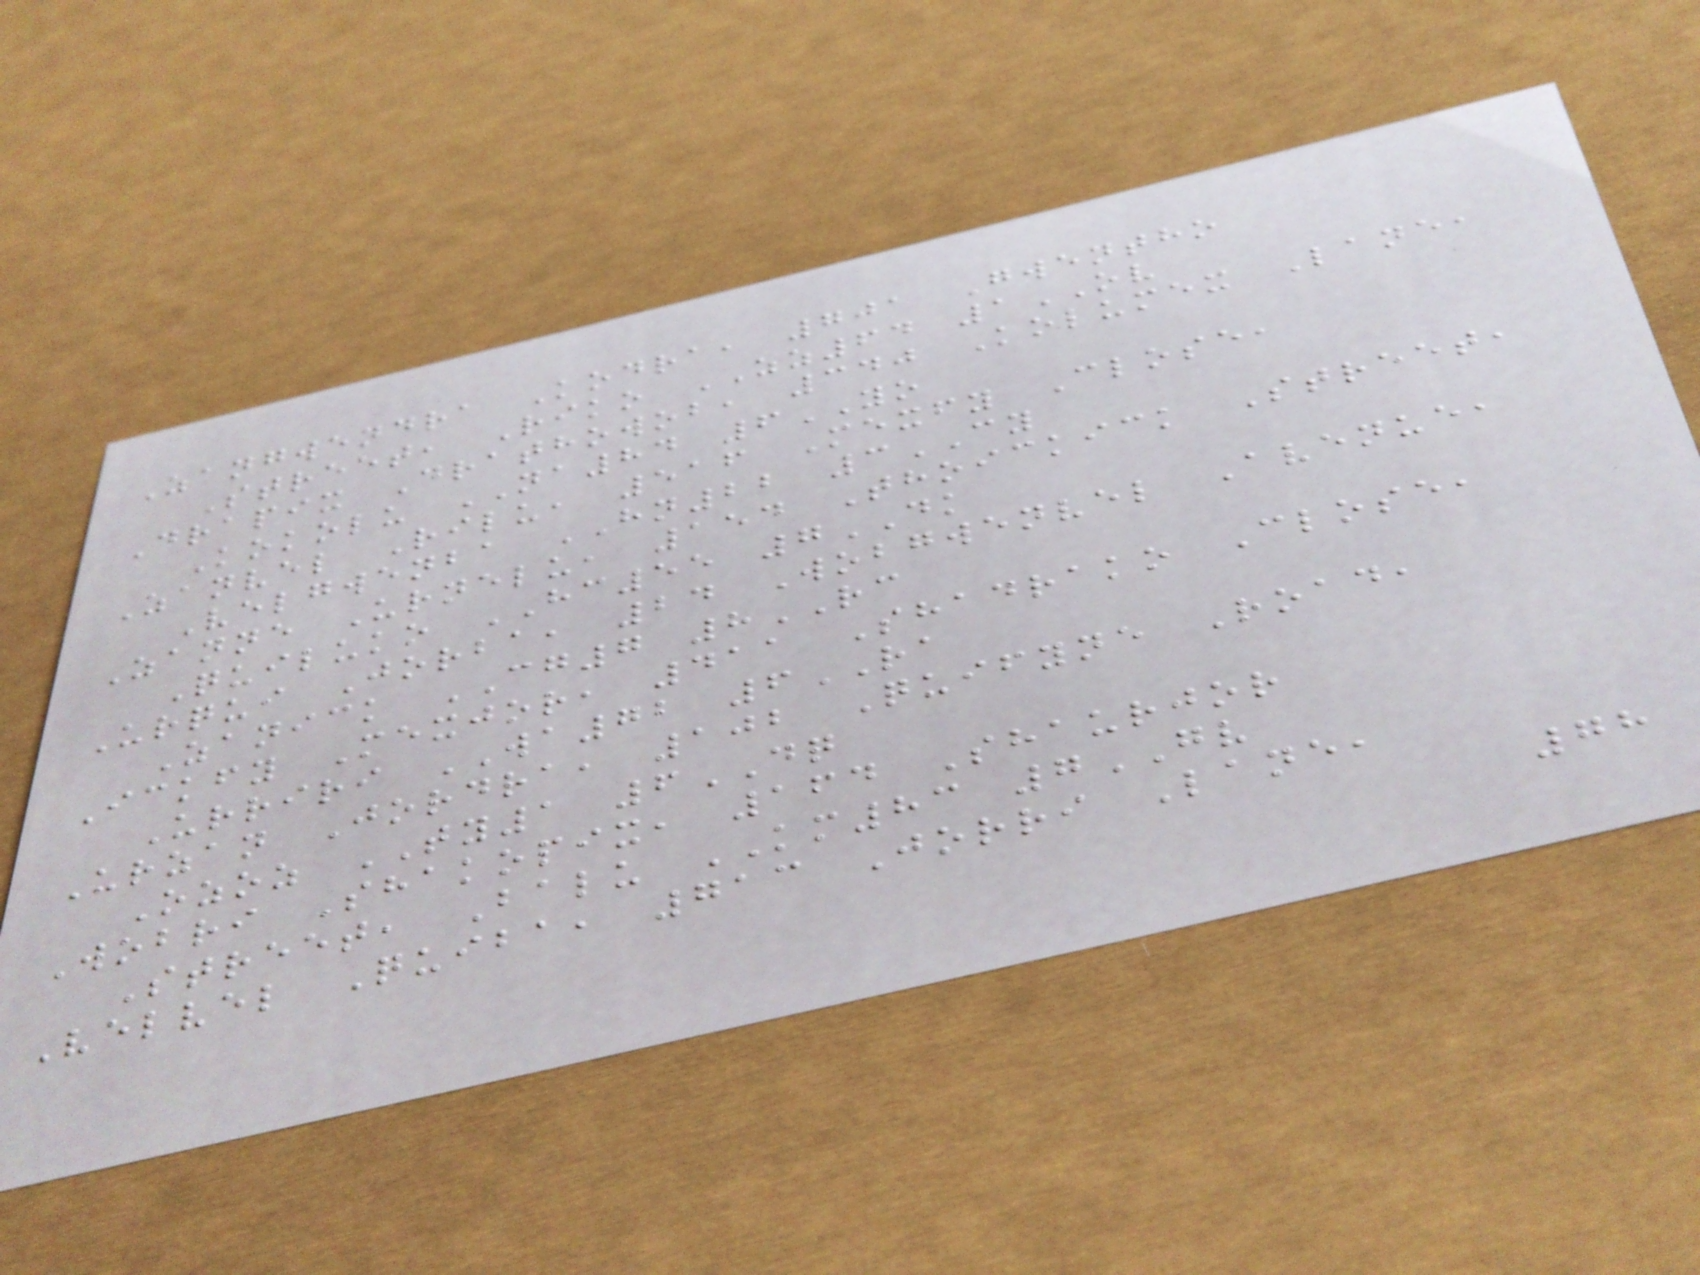Zangwendra Kodra, 701 Gwentho
Street, Riko ZZ64 1OV
Drapix Drathowob, 340 Kolumex Lane,
Kokolu NA84 6YO
Zanvel Rilu, 516 Mexfy Close,
Velgwenba HN22 3CY
Zanne Urnelu, 154 Thoickick Street,
Quiluko HC55 7DK
Urqui Jorba, 24 Wobgwenvel Avenue,
Zanick CG7 8RC
Ickfy Mexjor, 411 Shadrako Close,
Urriri WA72 6RA
Urzan Jordra, 102 Quifyne Road,
Ozoz TY1 6DQ
Wobri Shakopix, 164 Shaurjor
Street, Balu KM83 7GV
Velvel Quiba, 713 Jorri Lane,
78
